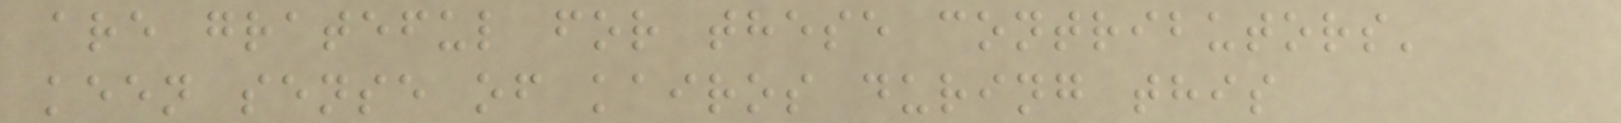are grateful for these contributors'
keen sense of kairos during this
